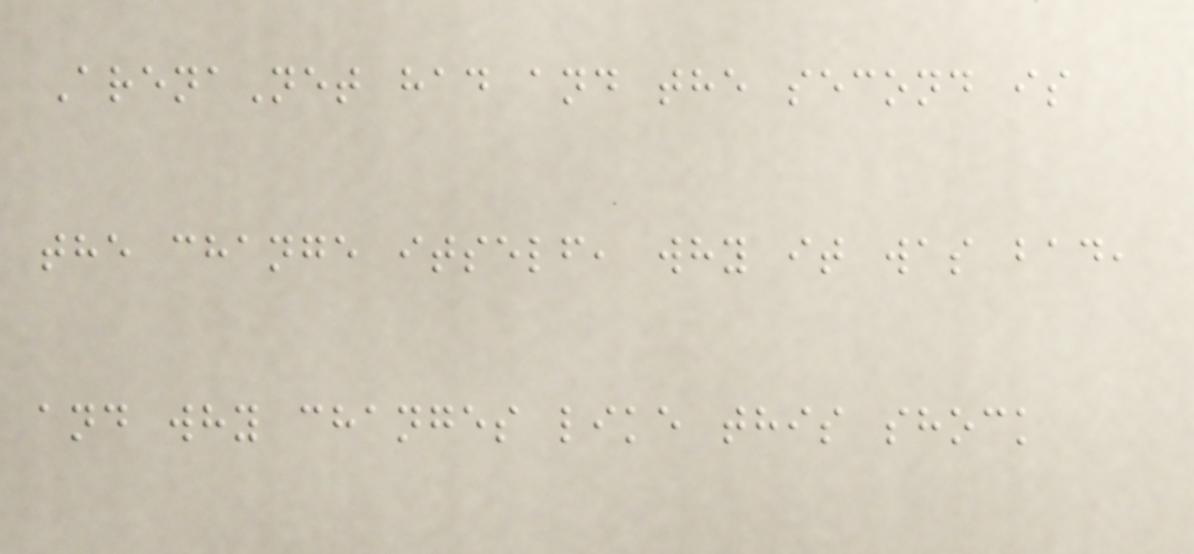ArenaNet had and the second is
the change itself, why it was bad,
and why changes like this shock
